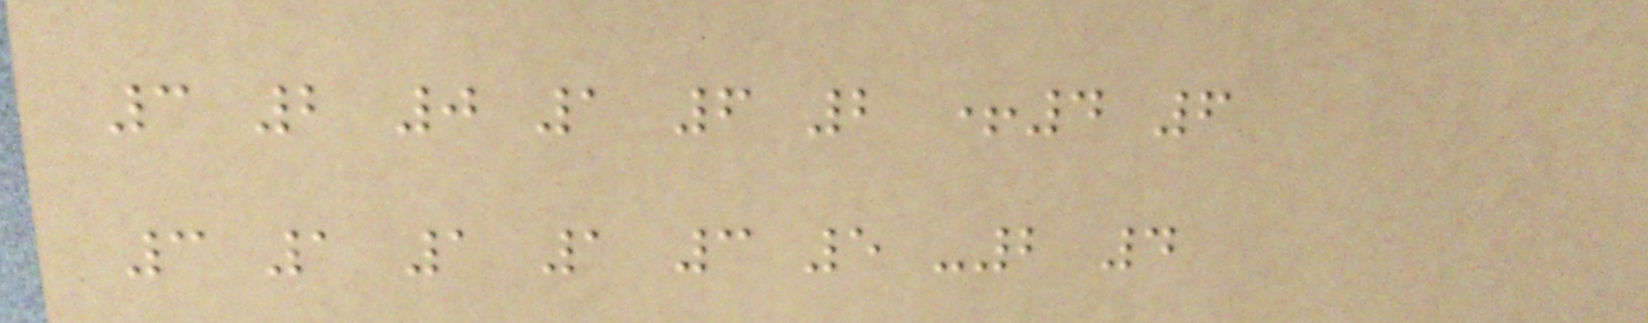3 2 0 1 6 2 +4 6
3 1 1 1 3 5 -2 4
